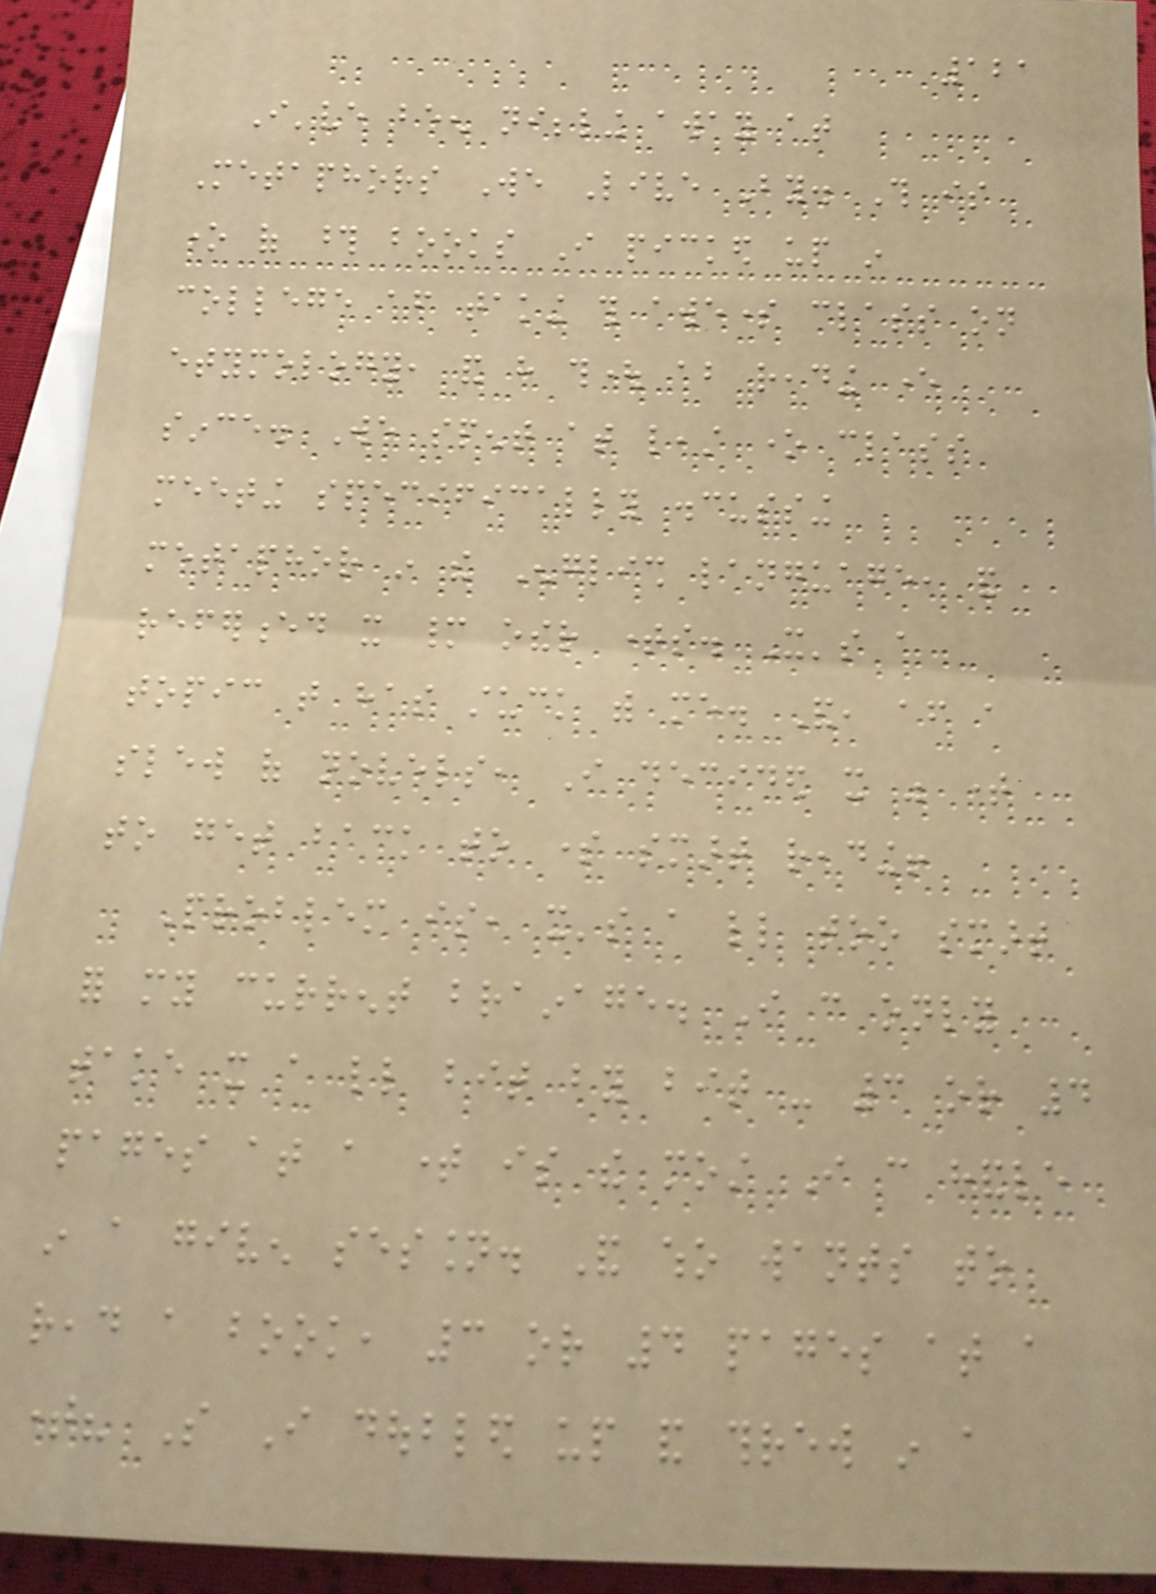121
I've been nibbling away at
Metaphors We Live By. This is
one of those books I picked up in
college after taking this awesome class on
etymology, and have thought about reading ever
since. We spent at least one class
meeting specifically discussing
metaphor in the English language, and
referenced it many other times. It's a
topic that has stuck with me. And, after a
slew of novels, I decided it was time
to get back to some smart reading!
Problem is, it's a little too smart
for my current brainage. I can only
take it a little bit by bit - 3 or 4
pages at a time is the most I can handle
in a given session. And who wants to
read a book, 3 or 4 pages at a
time? So I doubled up and threw in a
